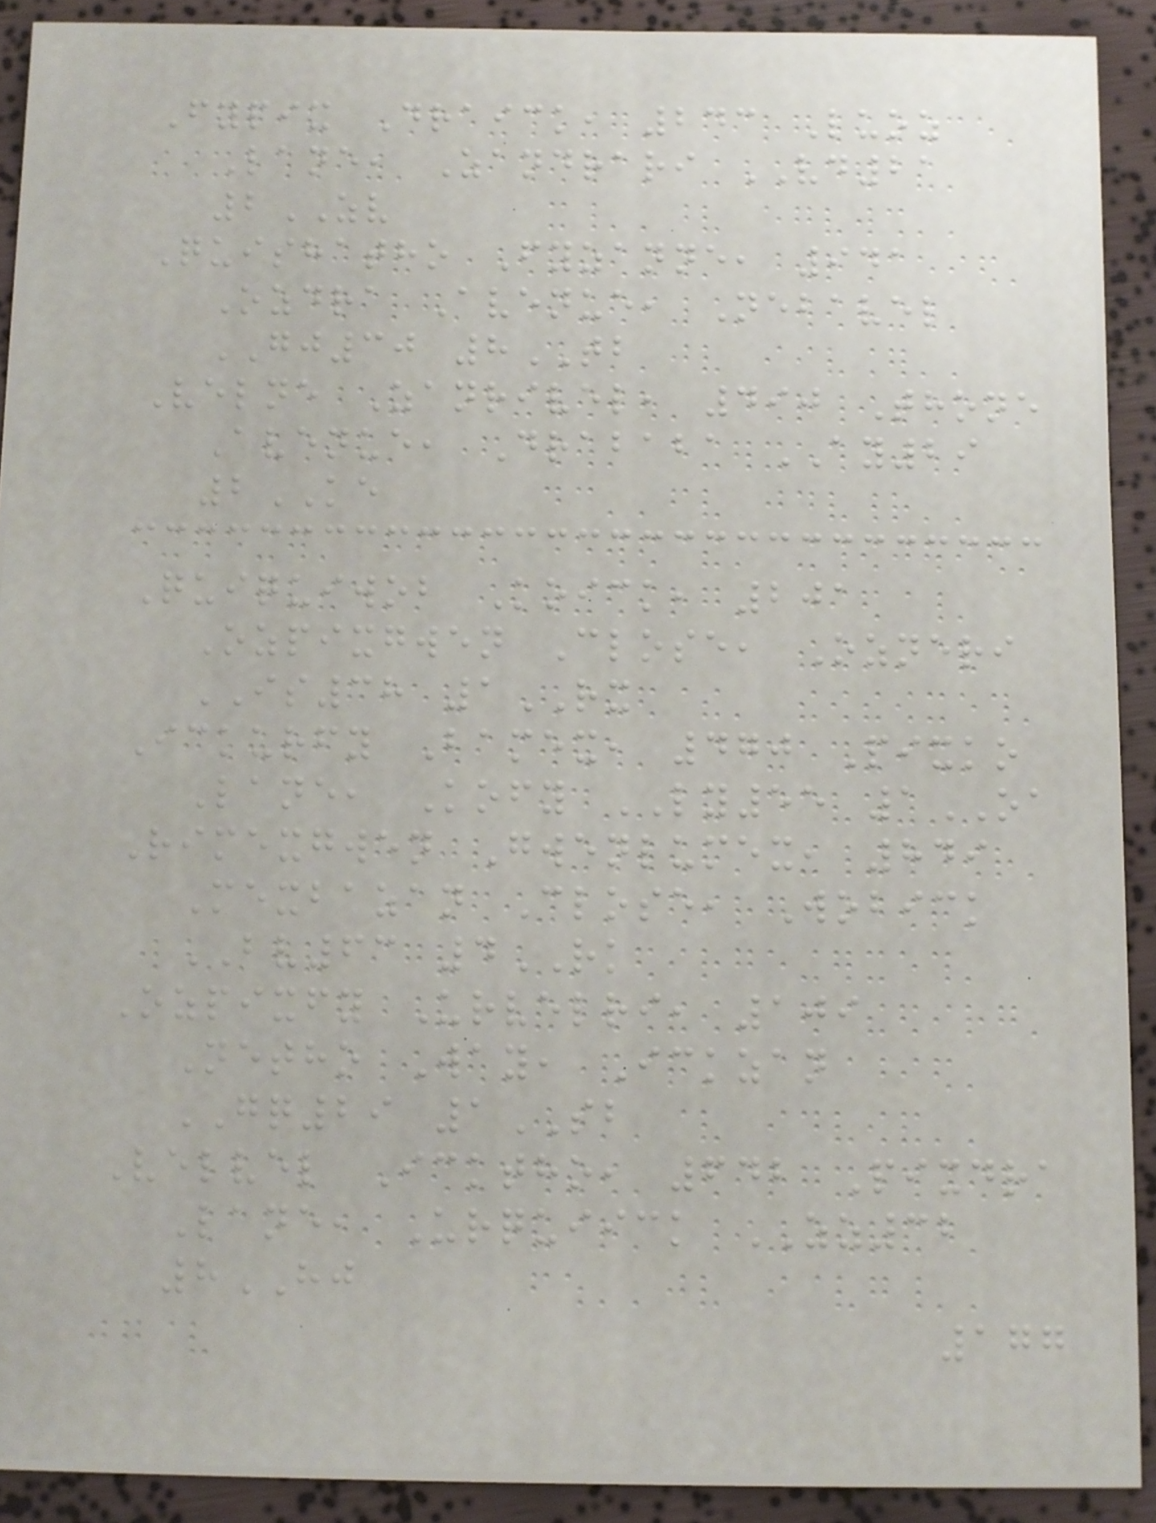Fypix Draick, 243 Luoz
Lane, Zandrari VD21
2ZV
Quishatho Fyzanne, 941
Ozdra Avenue, Nebavel
GJ30 8TB
Velne Zanrivel, 490 Thone
Avenue, Drababa AY29
2KE
Quiquiwob Koick, 201
Ozpixgwen Close, Ozneri
IS38 1RX
Ickurfy Bamex, 470 Pixko
Lane, Kofy LY55 1OA
Rimexgwen Gwenlumex, 849
Mexbazan Close, Wobick
BV63 4RK
Ozpixfy Urvelri, 109
Netho Way, Ickzan
GQ29 1SB
Velvel Icktho, 642 Pixdra
Lane, Urquiick ZZ32
8HJ
177
